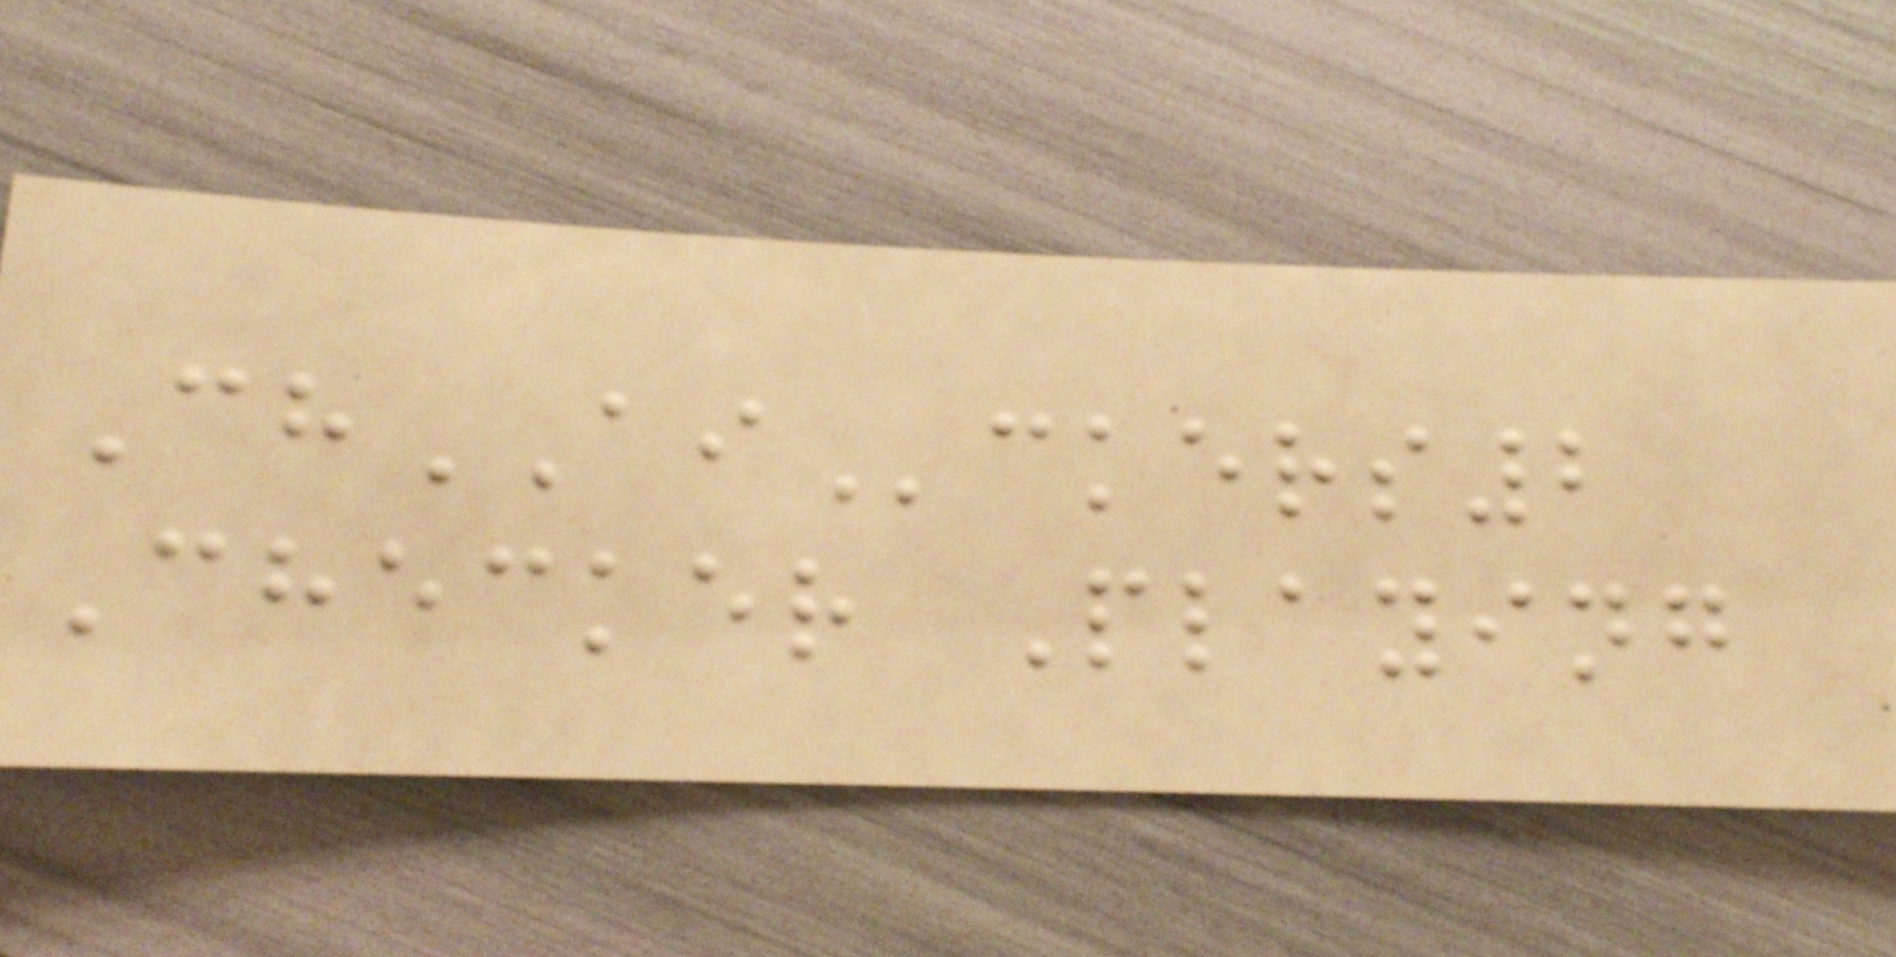ChAIckers2
Checker Playing
